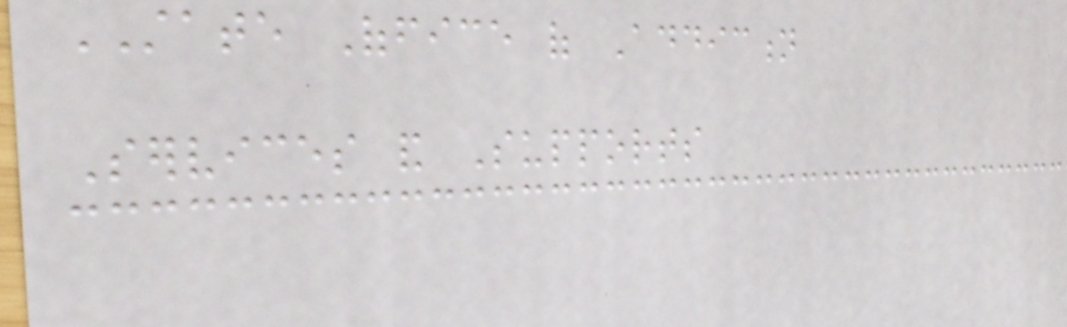STATE Office of Addiction
Services and Supports
